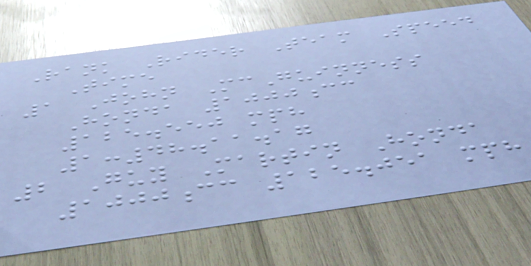Rank Rider Team Speed
Time
1 John McGuinness
Honda 1000cc
125.550 mph
1:48.11.17
2 Guy Martin Honda
1000cc 125.051 mph
